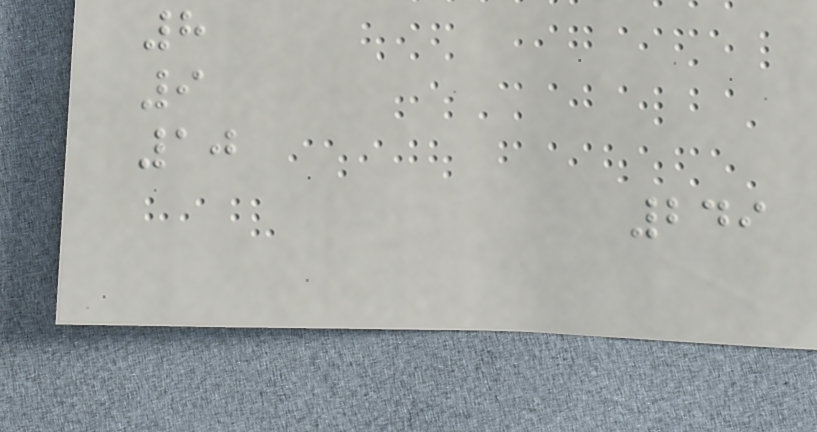8
9
10
249
